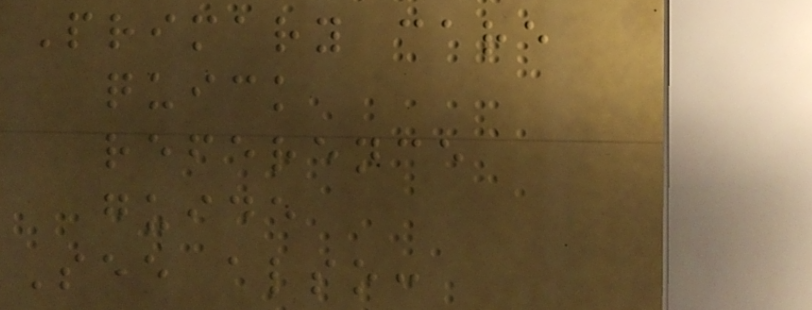Primary care
quick
reference
guide
See also:
